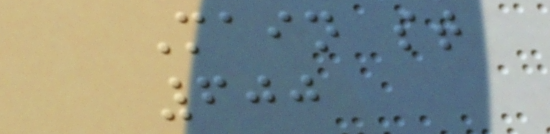Main st
600
